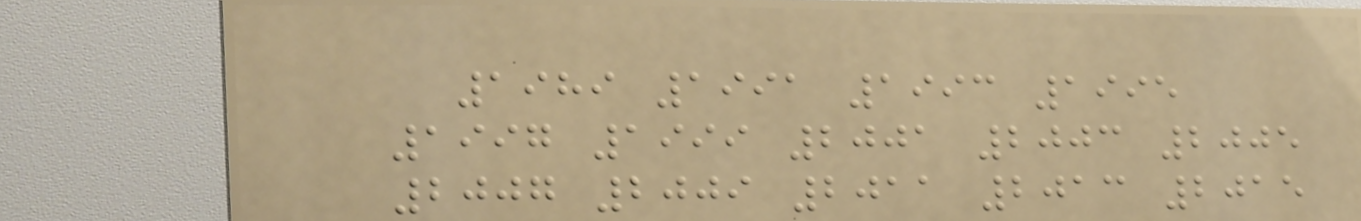1989 1991 1993 1995
1997 1999 2001 2003 2005
2007 2009 2011 2013 2015
